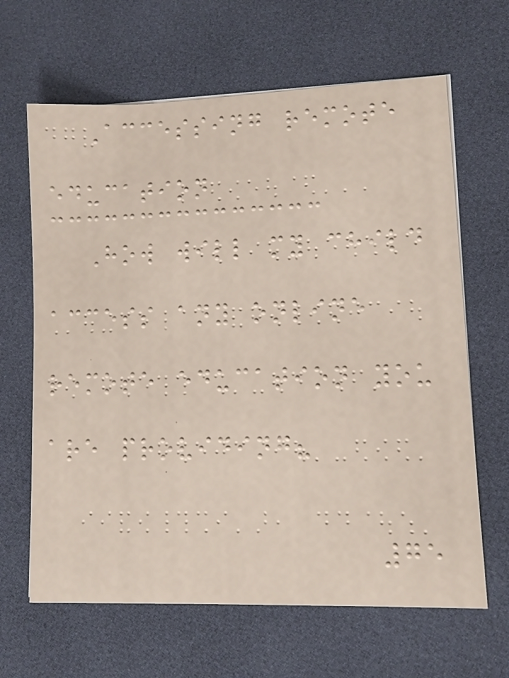Accessing remote
education
How will my child
access any online
remote education you
are providing?
75
